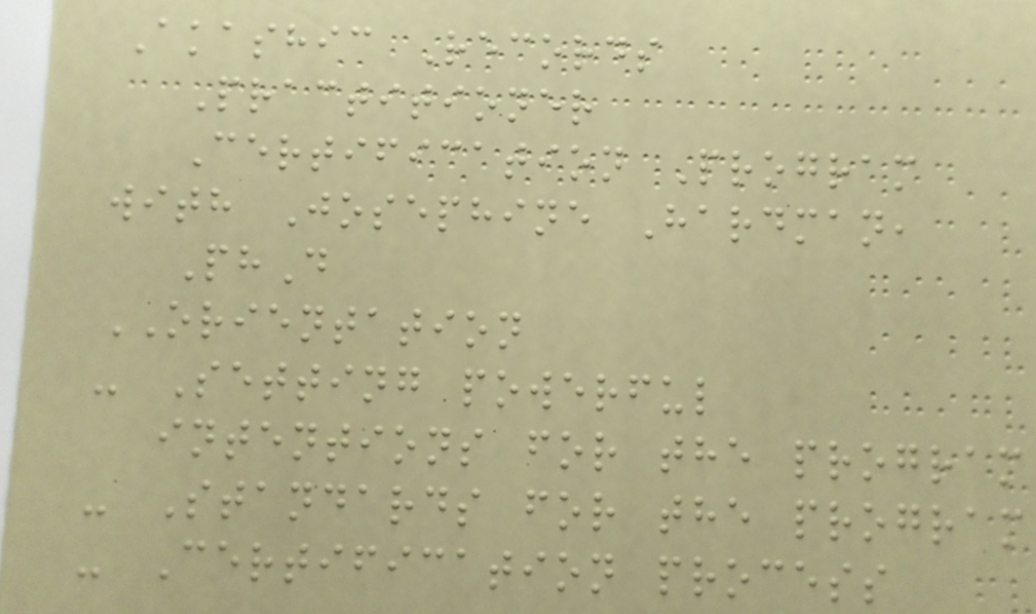Akashic Records
Practitioner
Certification Program
with Josephine Hardman,
PhD
ORIENTATION
- Setting powerful
intentions for the program
- Standards for the program
- Certification process
